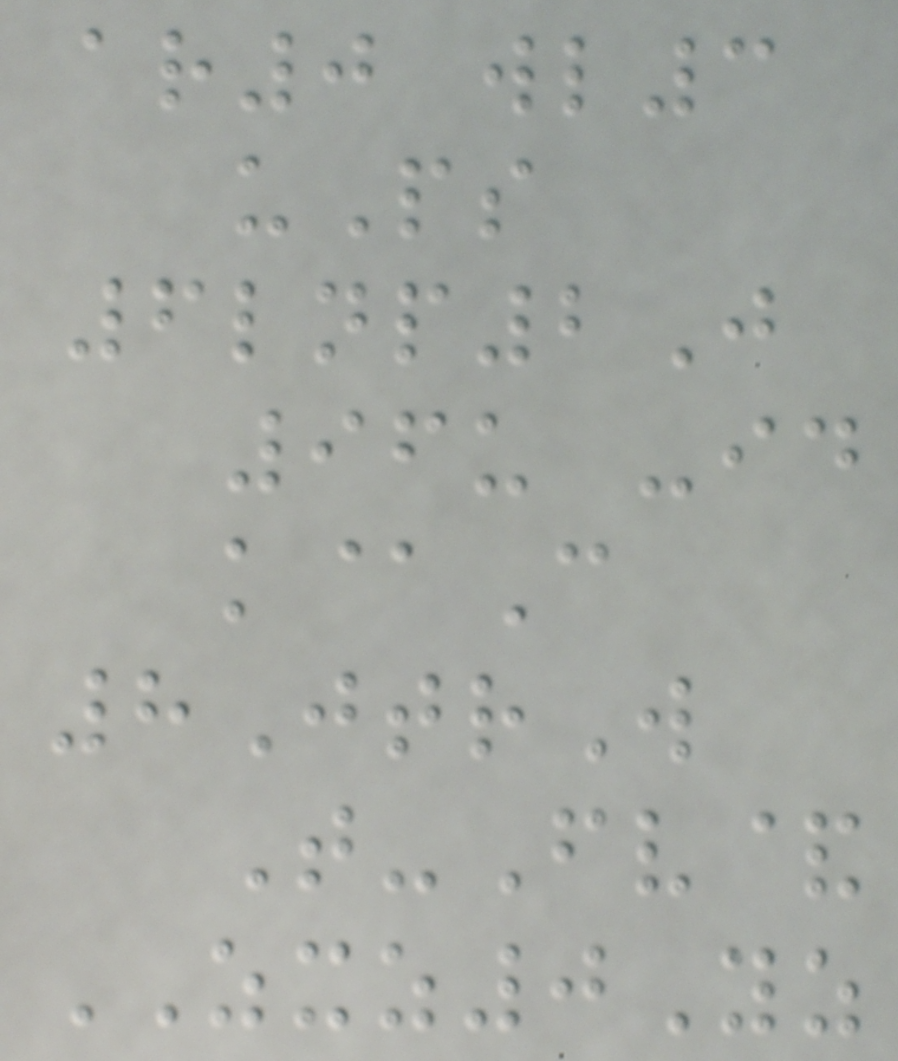ar0 wl3
uPs
6lnp2J
96u -id
k@C
8JtrW
T-Fv&
ZXZ0Yz
